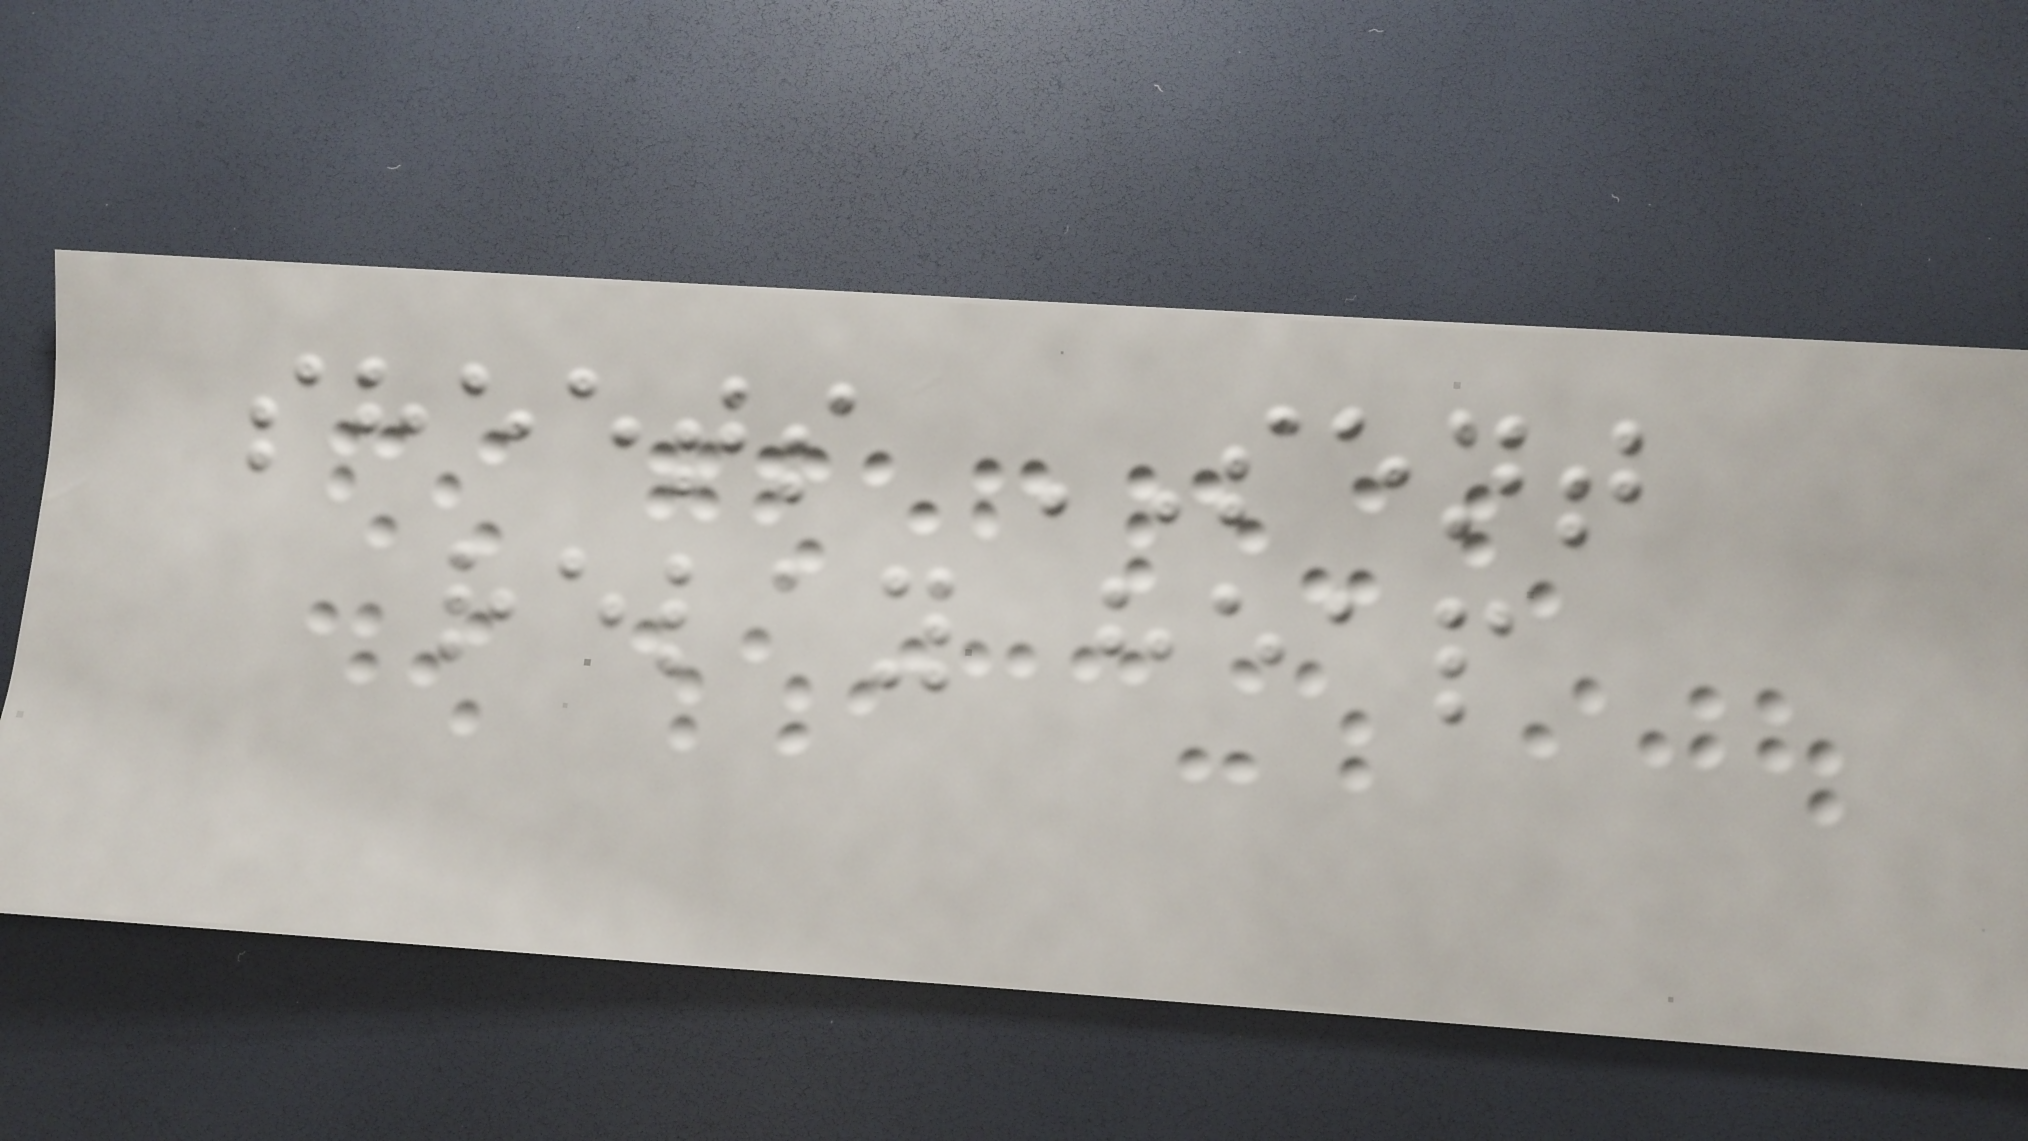sheets SENT
relay heap
